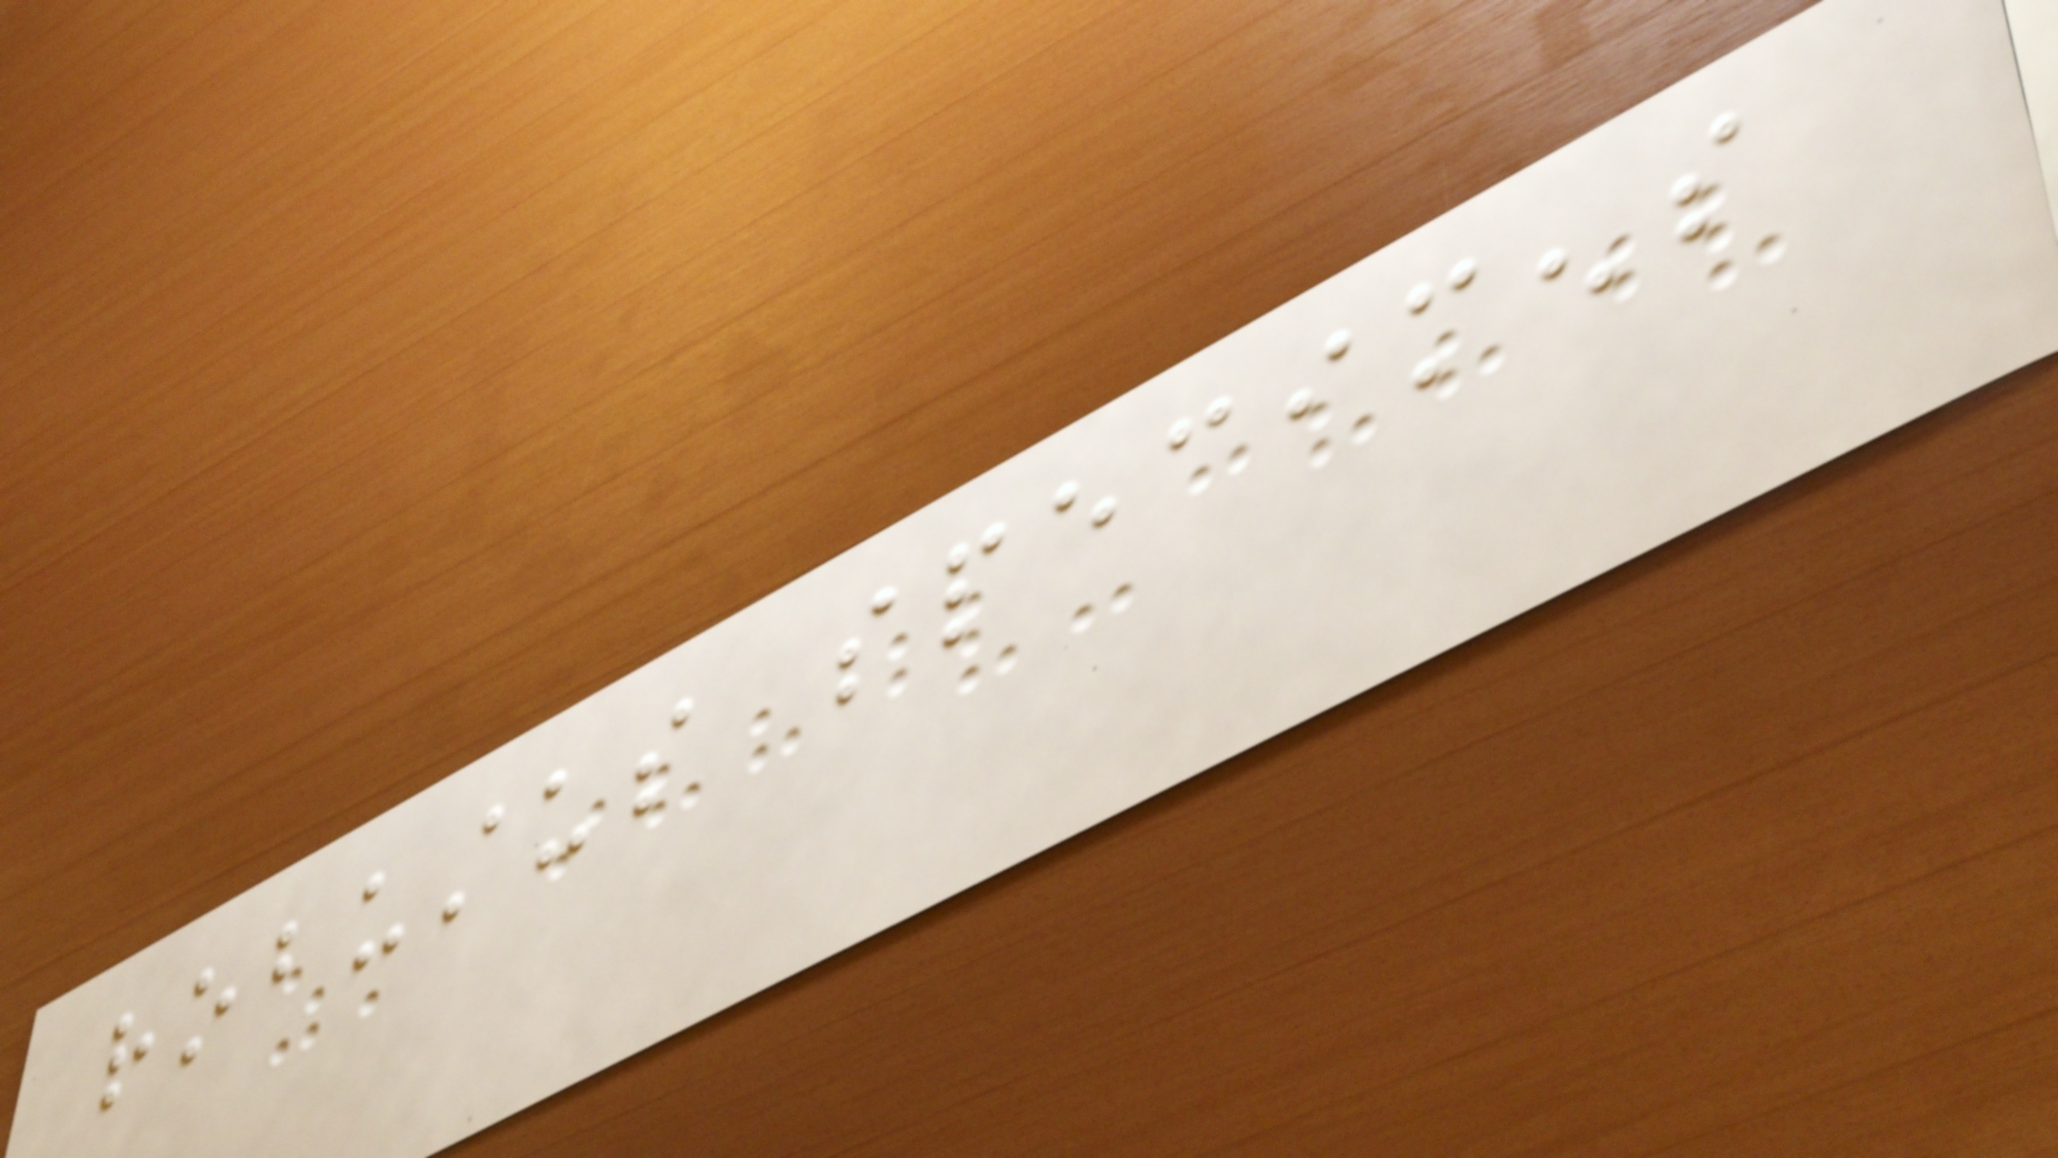robustus specimens
